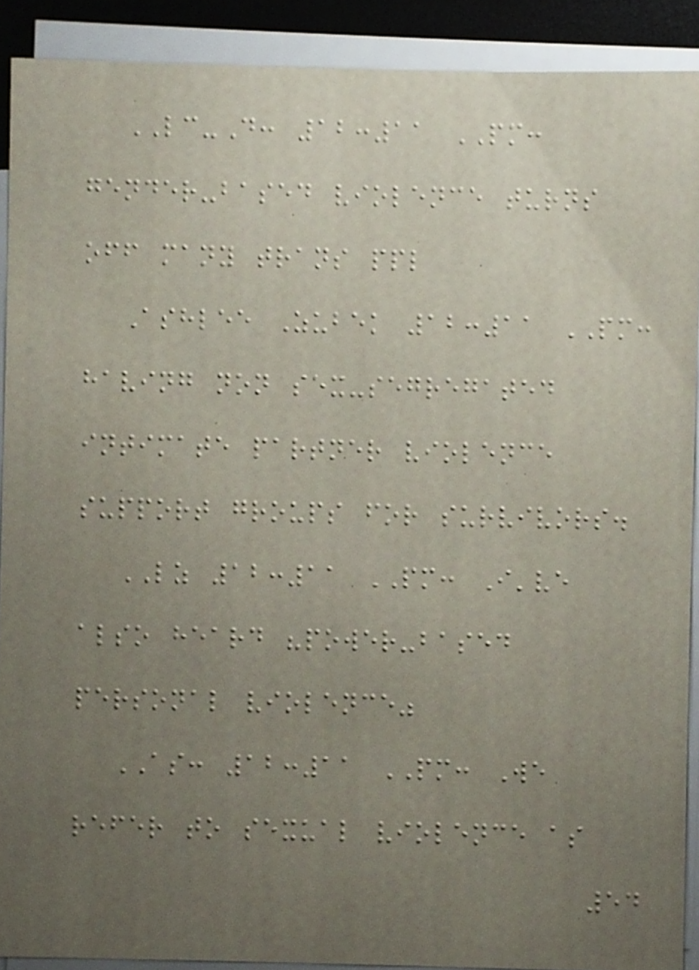LC-D: 12:11 PM:
gender-based violence turns
off many trans ppl
Ashlee Zubek 12:11 PM:
having non sex-segregated
intimate partner violence
support groups for survivors.
LZ 12:11 PM: I've
also heard "power-based
personal violence"
AS: 12:11 PM: We
refer to sexual violence as
54
